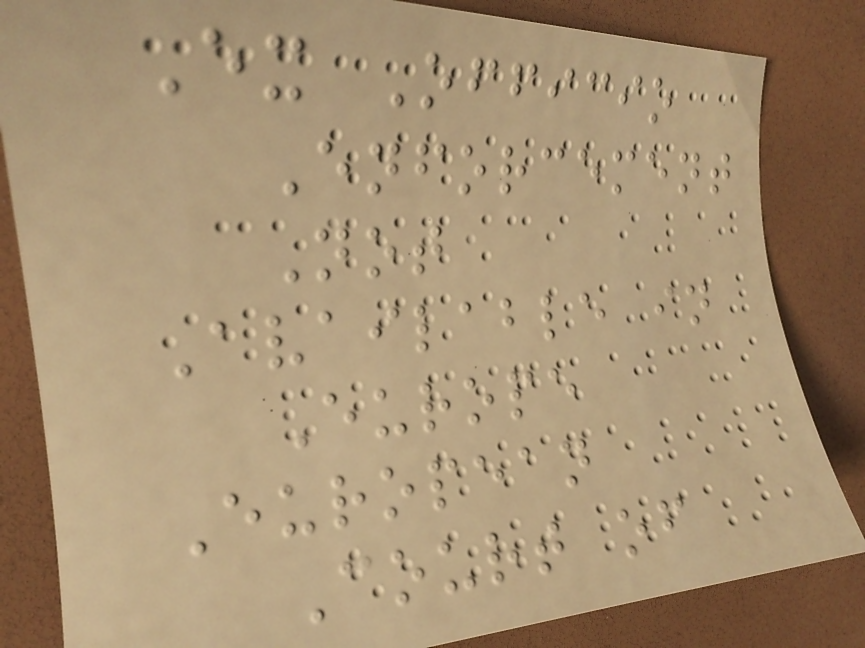Ex Officio
Enforcement
Not
Available in
Europe
European
Court of
